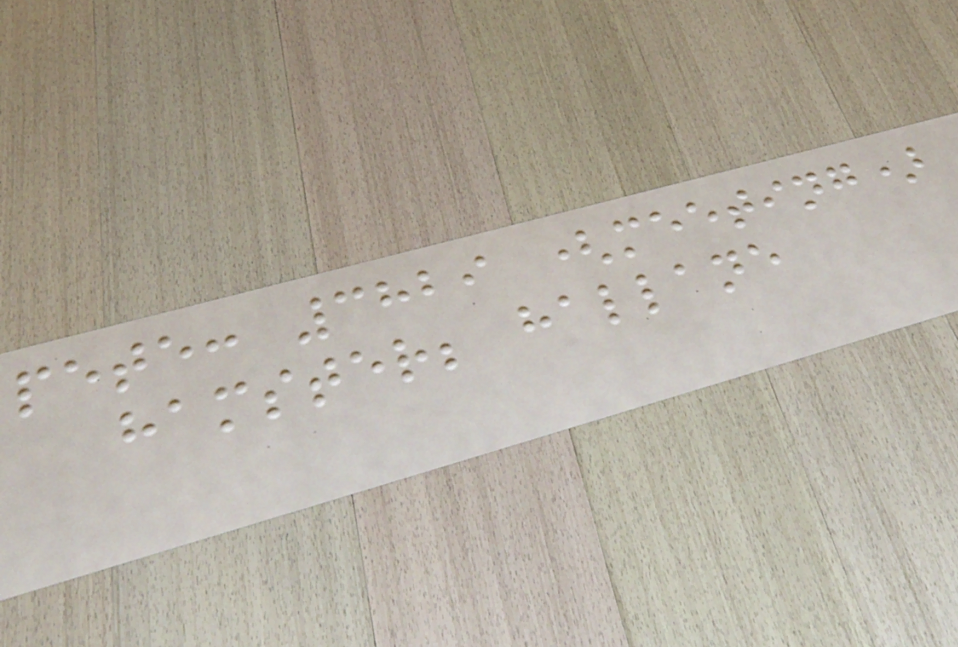pete: 3829 (meeting)
hamster; hallane
